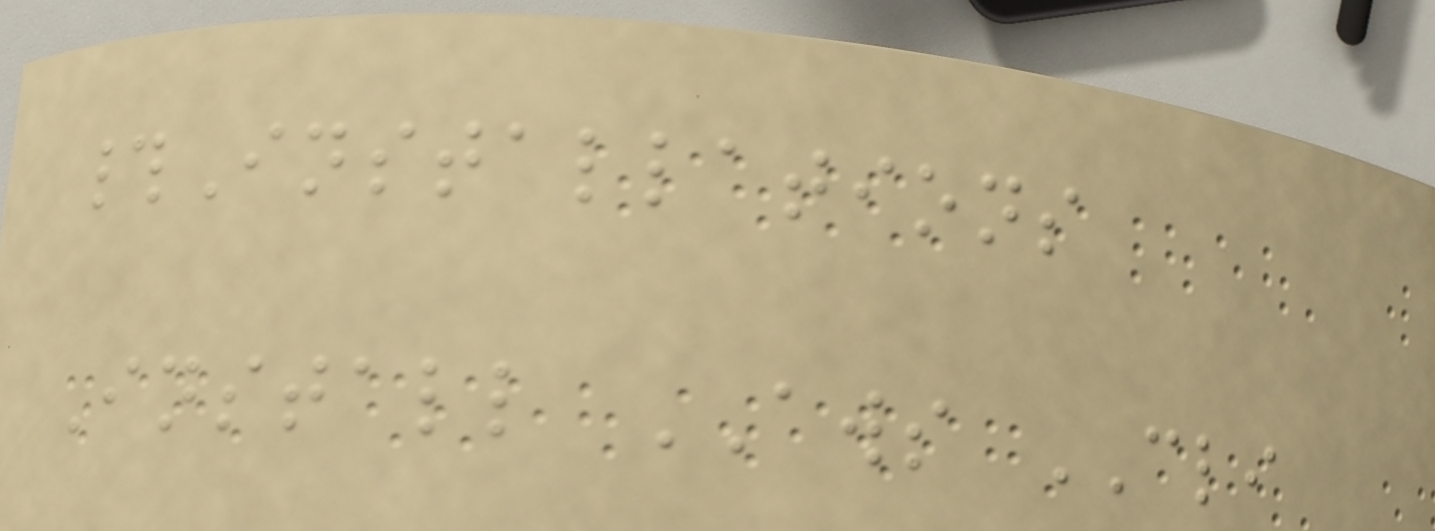#Installations
Install AWS CLI
